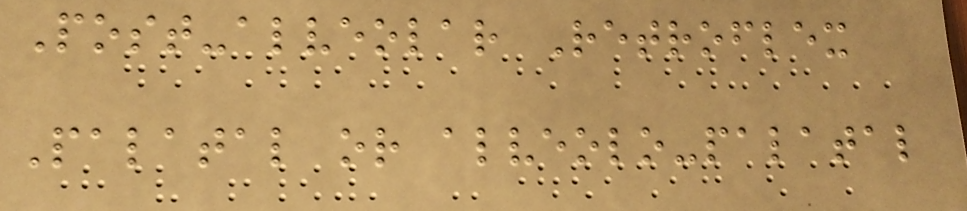Post-alveolar Retroflex
Palatal or alveolo-palatal
